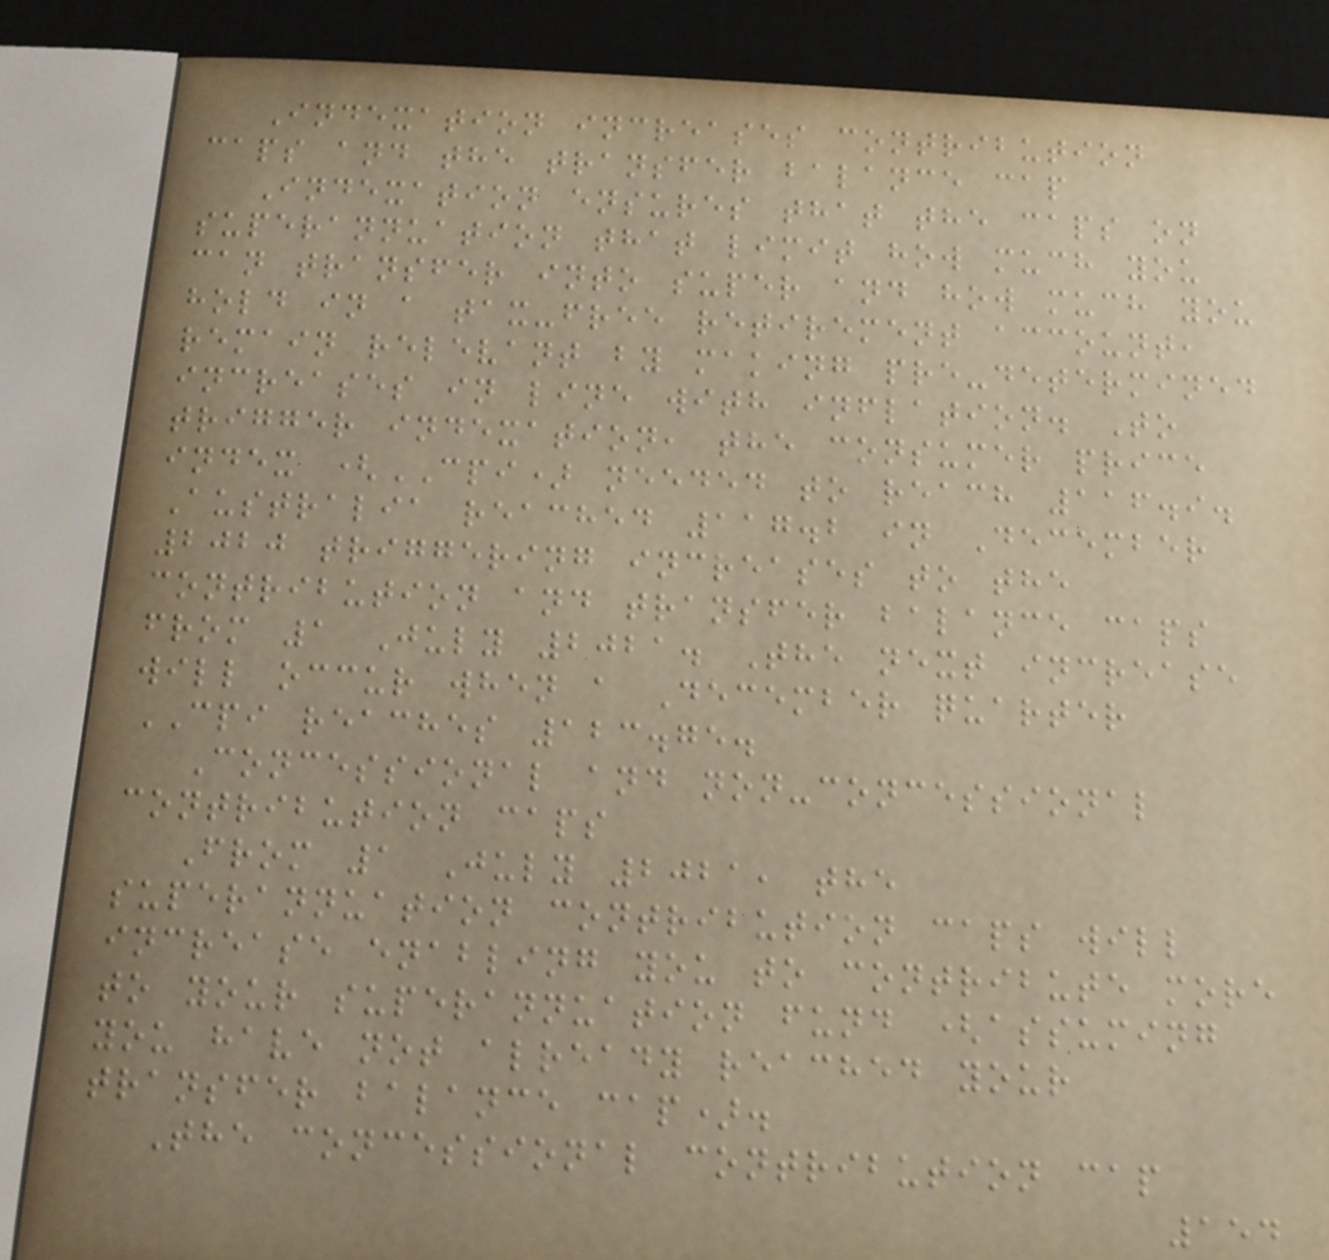Indexation increases contribution
caps and the transfer balance cap
Indexation ensures that the caps on
superannuation that limit how much you
can transfer into super and how much you
hold in a tax-free retirement account,
remain relevant by making pre-determined
increases in line with inflation. To
trigger indexation, the consumer price
index (CPI) needed to reach 116.9.
Australia reached 117.2 in December
2020 triggering increases to the
contribution and transfer balance caps
from 1 July 2021. The next increase
will occur when a December quarter
CPI reaches 123.75.
Concessional and non-concessional
contribution caps
From 1 July 2021, the
superannuation contribution caps will
increase enabling you to contribute more
to your superannuation fund (assuming
you have not already reached your
transfer balance cap).
The concessional contribution cap
154
